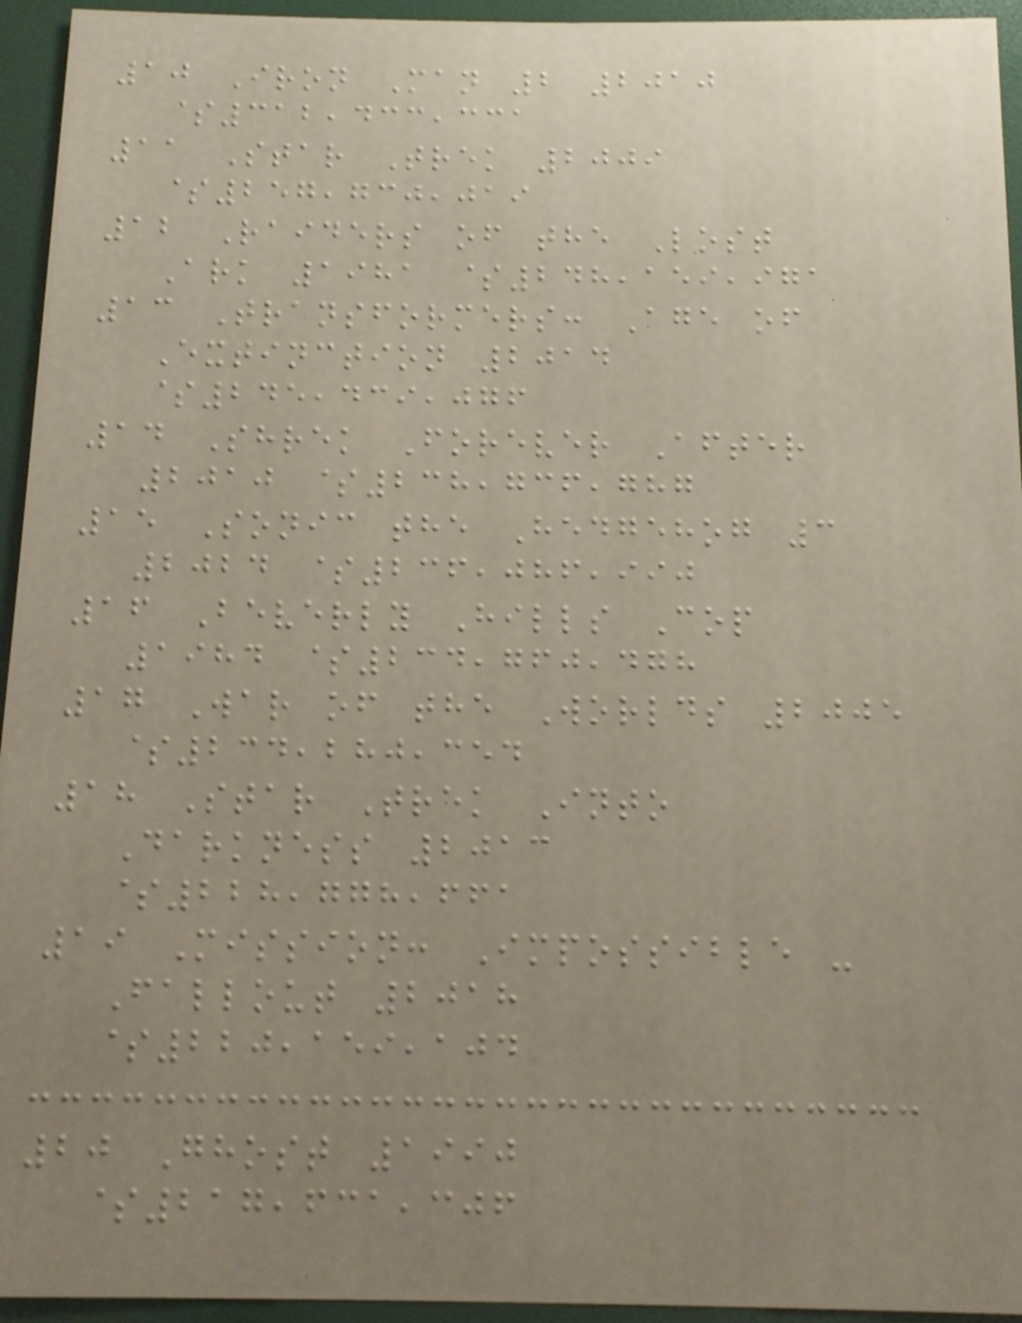10 Iron Man 2 2010
$312,433,331
11 Star Trek 2009
$257,730,019
12 Raiders of the Lost
Ark 1981 $248,159,971
13 Transformers: Age of
Extinction 2014
$245,439,076
14 Shrek Forever After
2010 $238,736,787
15 Sonic the Hedgehog 3
2024 $236,086,990
16 Beverly Hills Cop
1984 $234,760,478
17 War of the Worlds 2005
$234,280,354
18 Star Trek Into
Darkness 2013
$228,778,661
19 Mission: Impossible -
Fallout 2018
$220,159,104
20 Ghost 1990
$217,631,306
